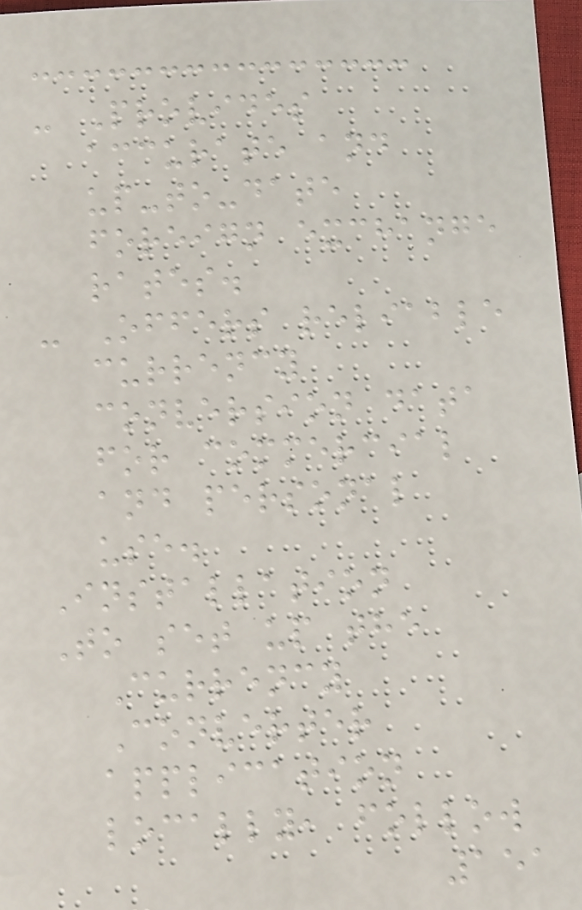- Provides
accurate and
up-to-date
foreign exchange
rates.
- Offers reliable
currency
conversion data
for commercial
and personal
use.
Installation
To set up the
Currency
Converter
application
locally, follow
151
